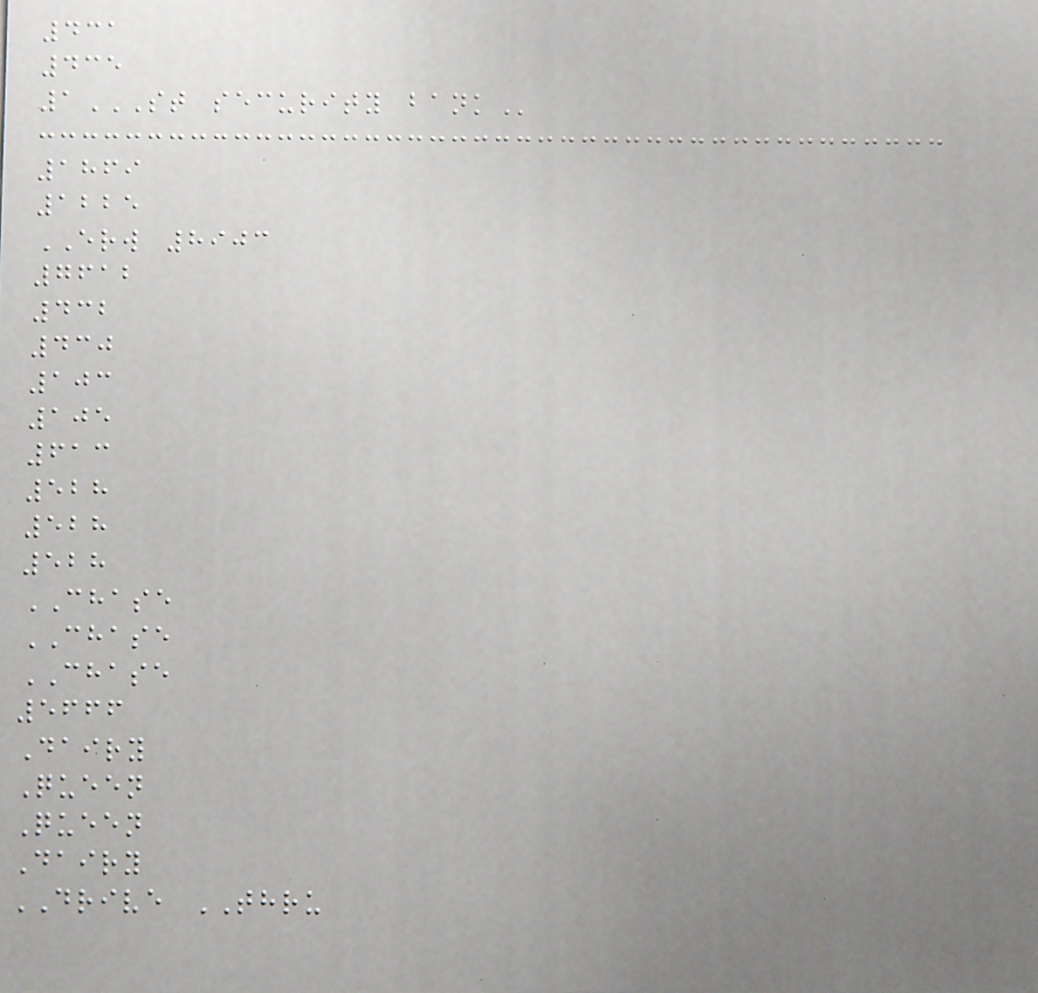431
435
1ST SECURITY BANK
1869
1225
ERW 8903
7612
432
430
103
105
613
528
528
528
CHASE
CHASE
CHASE
5666
Dairy
Queen
Queen
Dairy
DRIVE THRU
